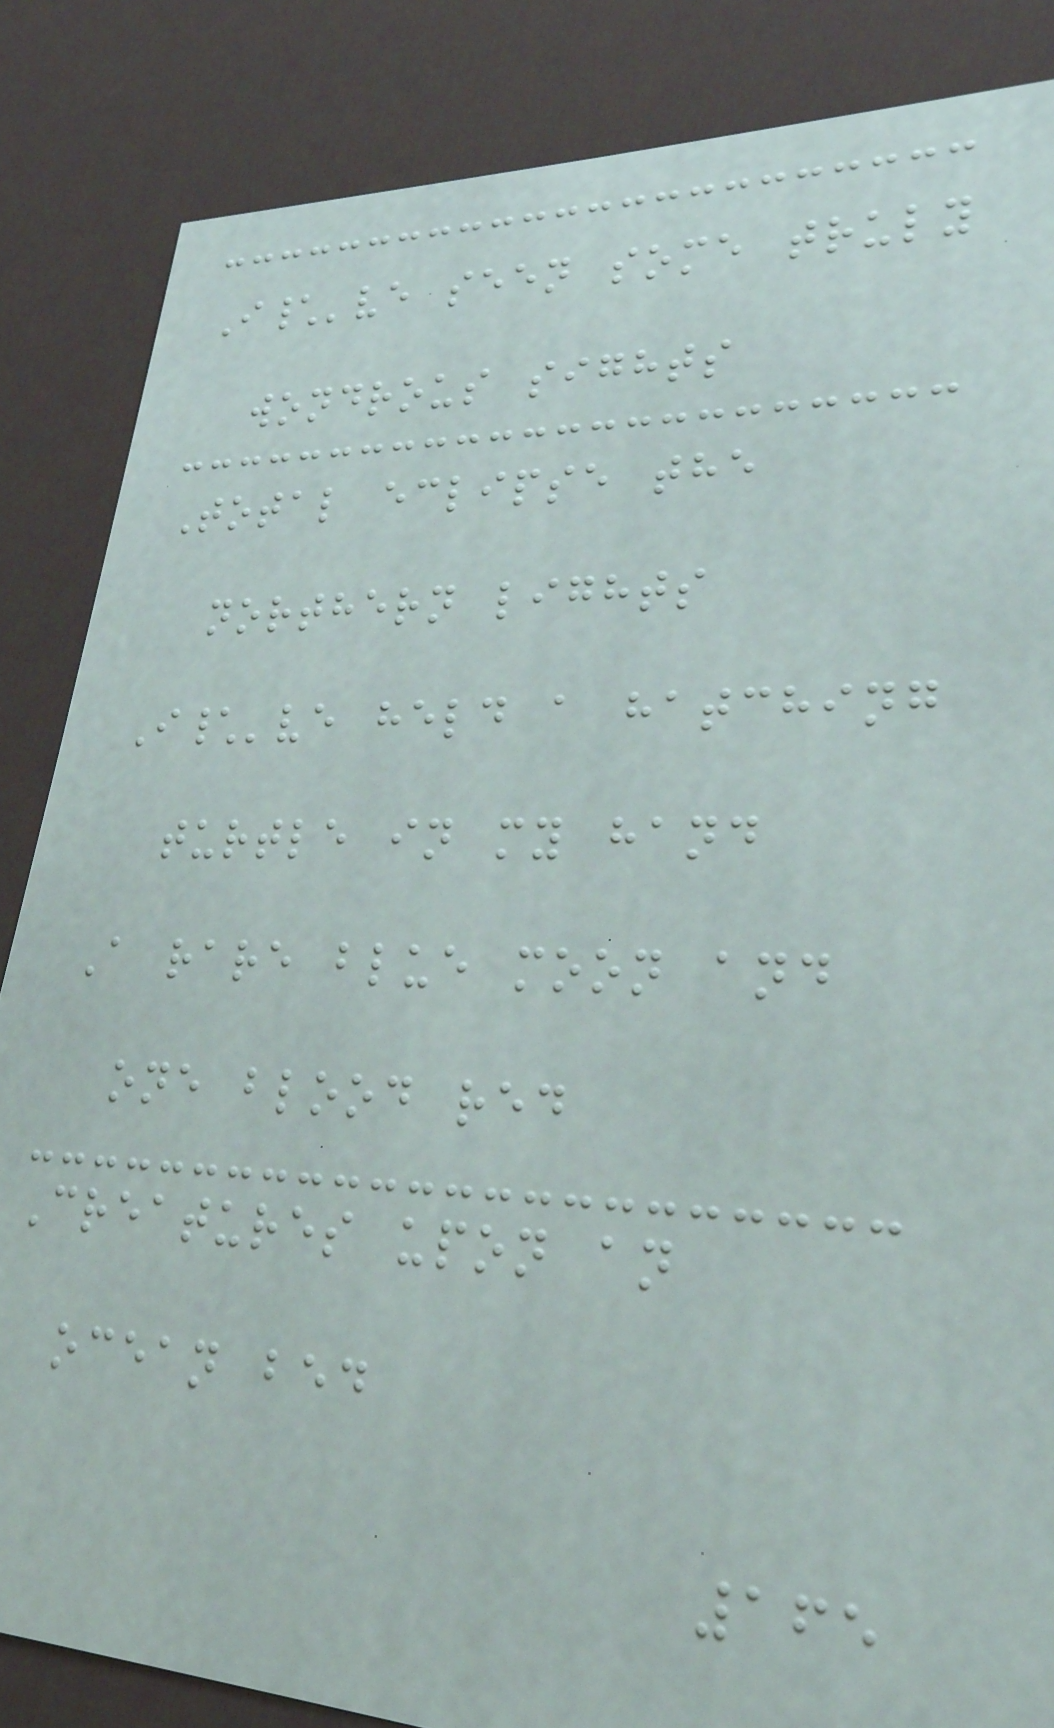I\'ve seen some truly
wondrous sights
Total eclipse the
northern lights
I\'ve held a hatching
turtle in my hand
A rare blue moon and
one blood red
Creatures upon an
ocean bed
165
